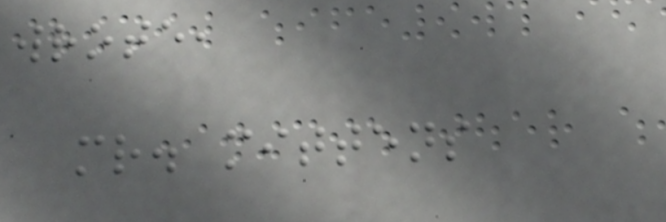wrote,
mr. mittens
